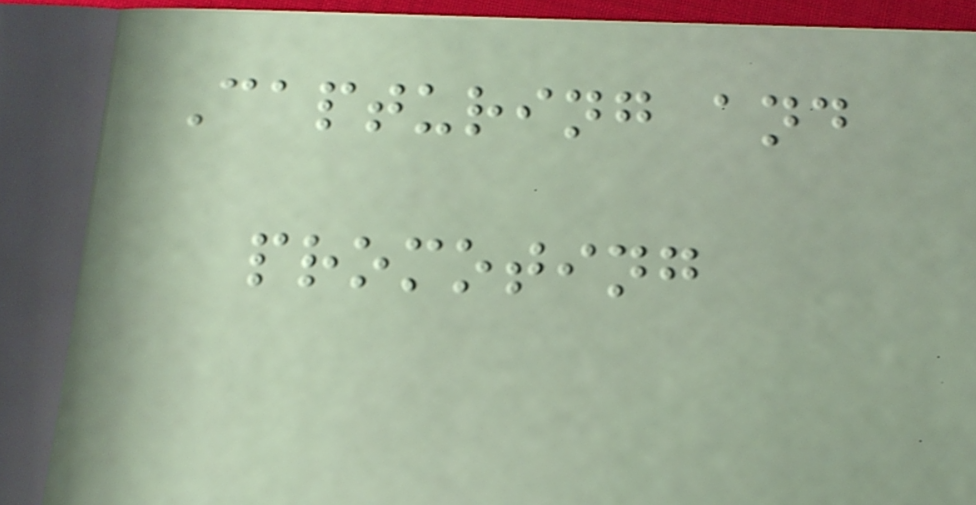Capturing and
promoting
